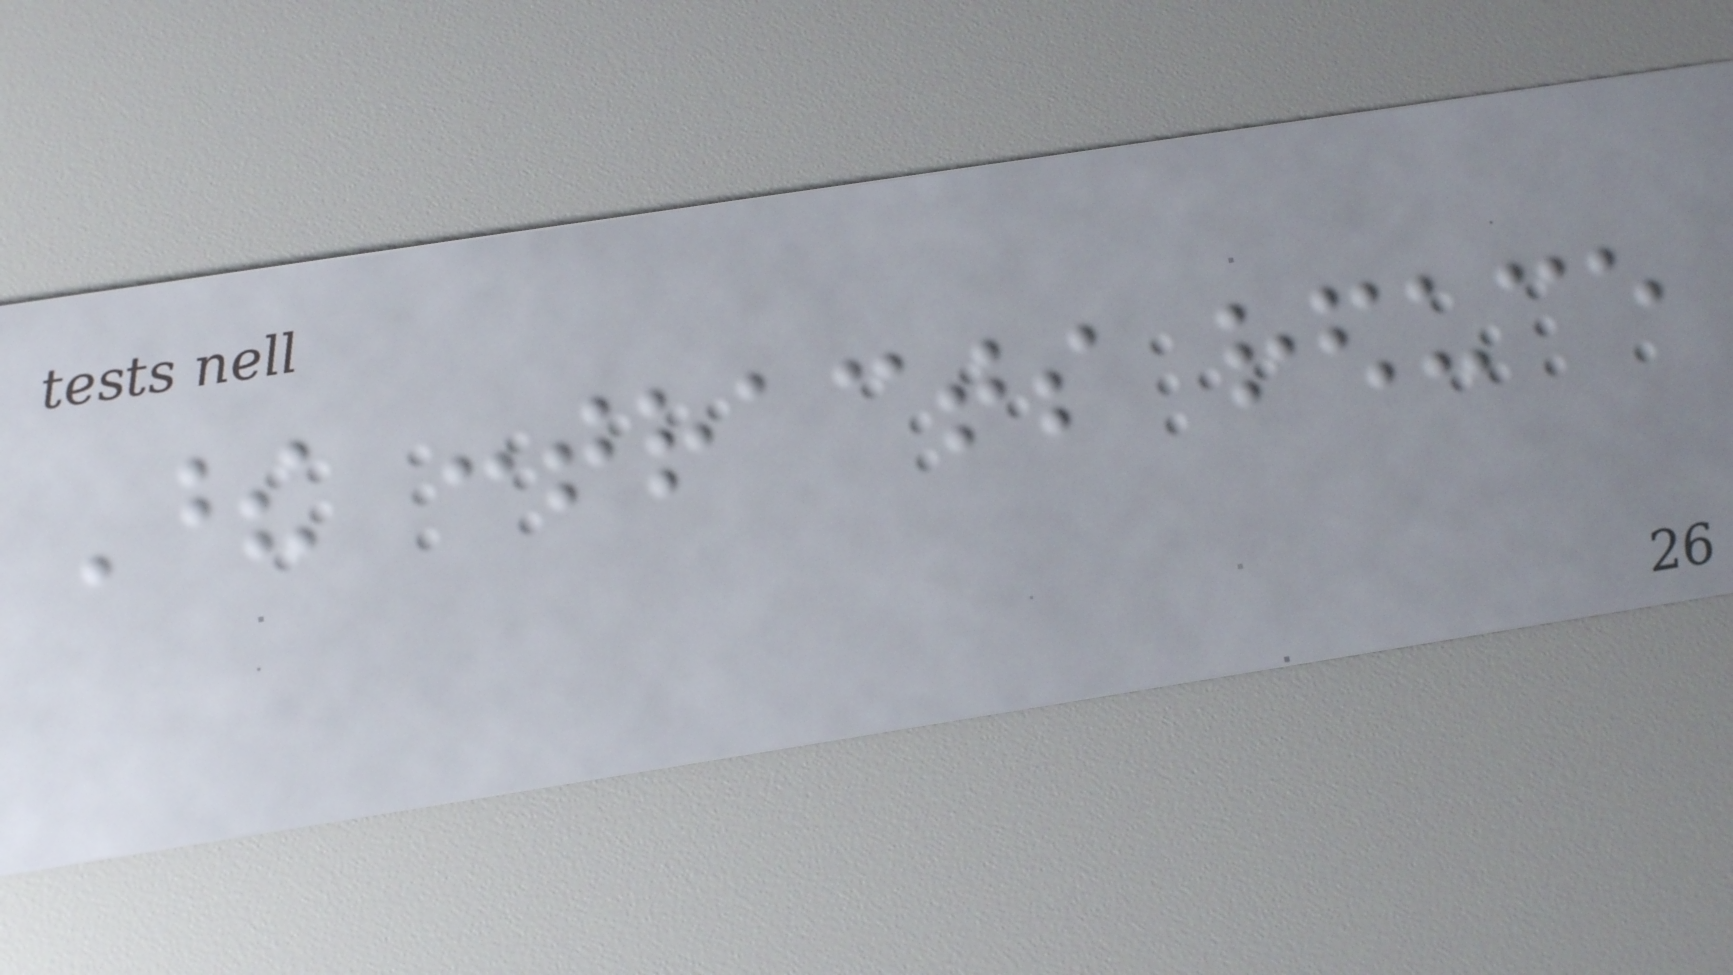These contracts reduce
